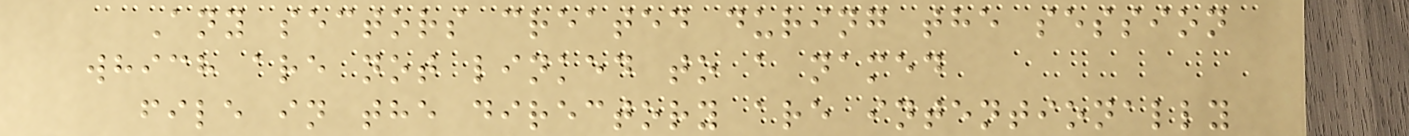Any sectors created during the session
which are not linked to a named
file in the directory are intentionally
